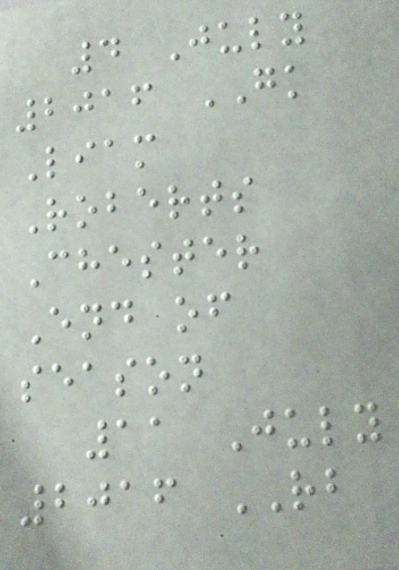4 July
2016 GK
Liam
Roberts
Chester
End of
season
11 July
2016 RB
